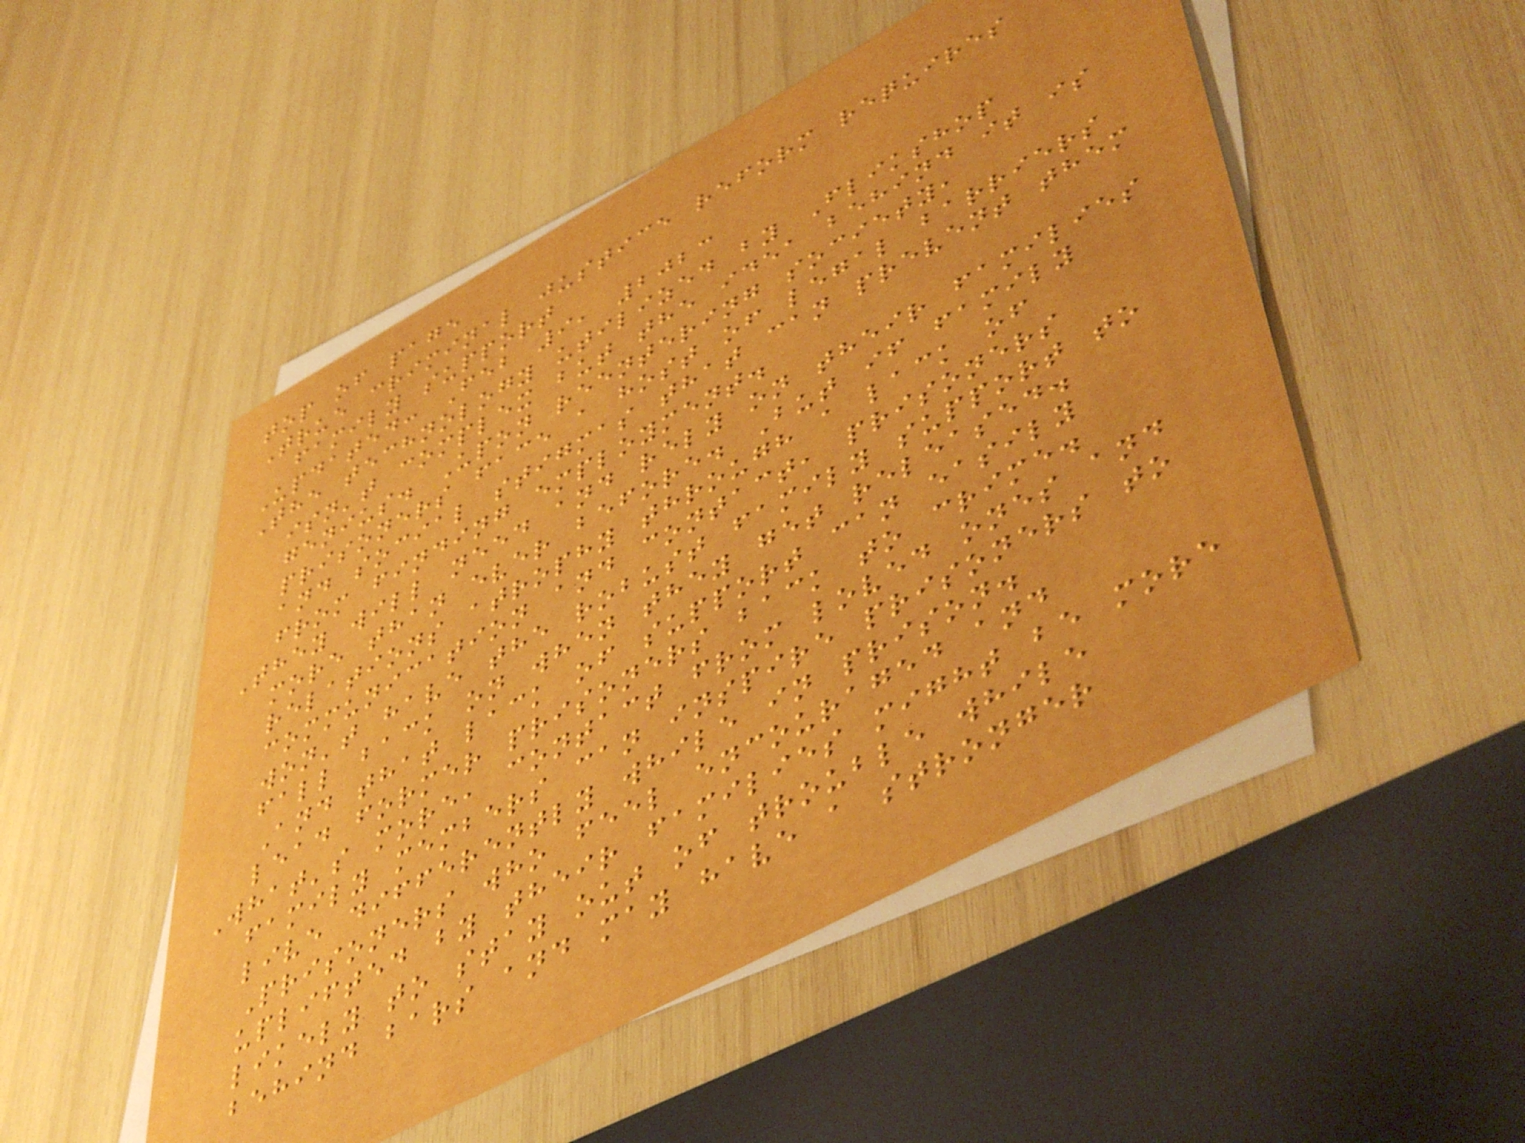top of page
True criminal justice reform requires
family support
Updated: Feb 9, 2023
The technology utilized by Flikshop
isn't complex but the idea behind it is
genius. Upon reentering society,
prisoners face a host of legal barriers
and social stigmas that can prevent them
from finding employment.
They will need and rely on their families
more than ever before. But if family
relations atrophy through a lack of
communication and contact, prisoners
won't have the robust family support to
fall back on when they get released.
And that lack of support can easily
lead former prisoners back to crime.
What's more, contact from loved ones and
family members can inspire prisoners to
live differently while in prison.
Prisoners who feel encouraged and
uplifted by their families might be more
likely to stay out of trouble while
behind bars and may have a stronger
